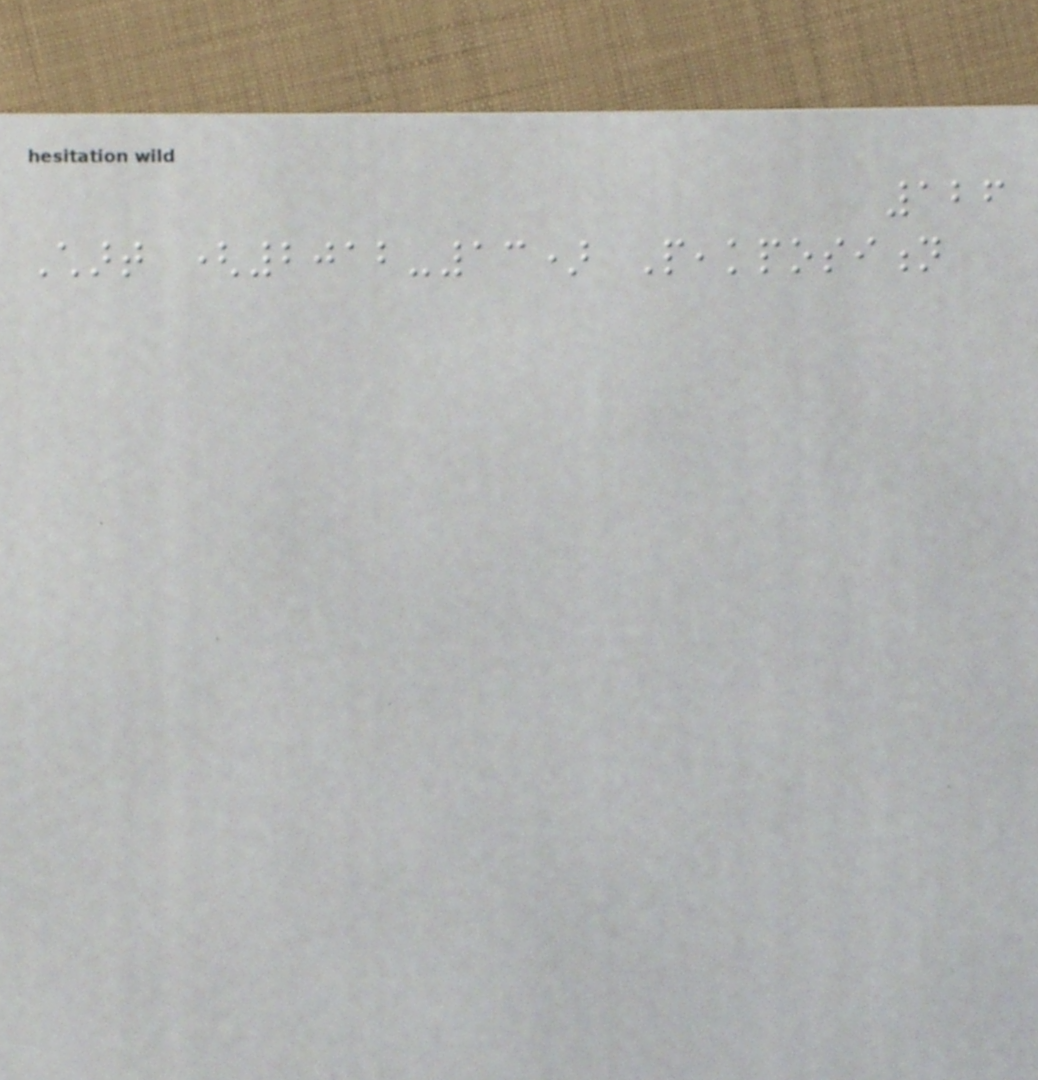126
Chart (2012-13) Peakposition
